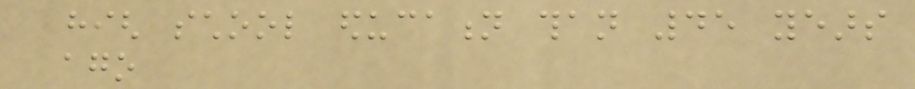high school education than 45 years
ago
